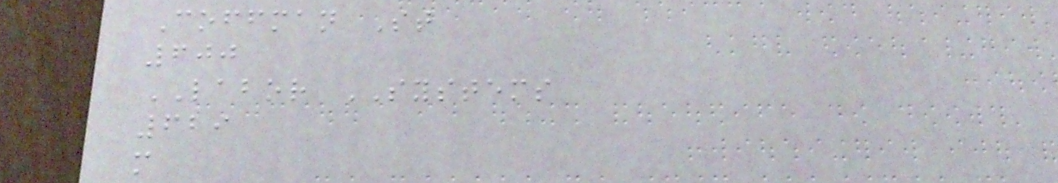Coffman St
600
LABOR SYSTEMS
629
m
